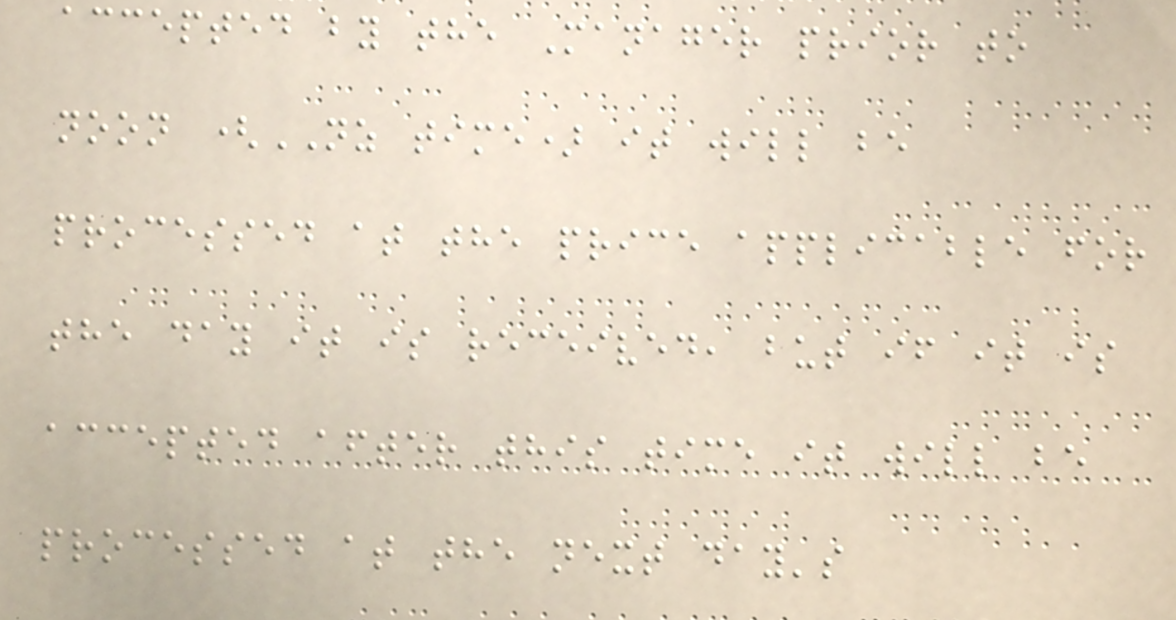accepted by the Manager prior to
noon (NZ time) it will be
processed at the price applicable for
the day it is received, but if it is
accepted after this time it will be
processed at the next day's
